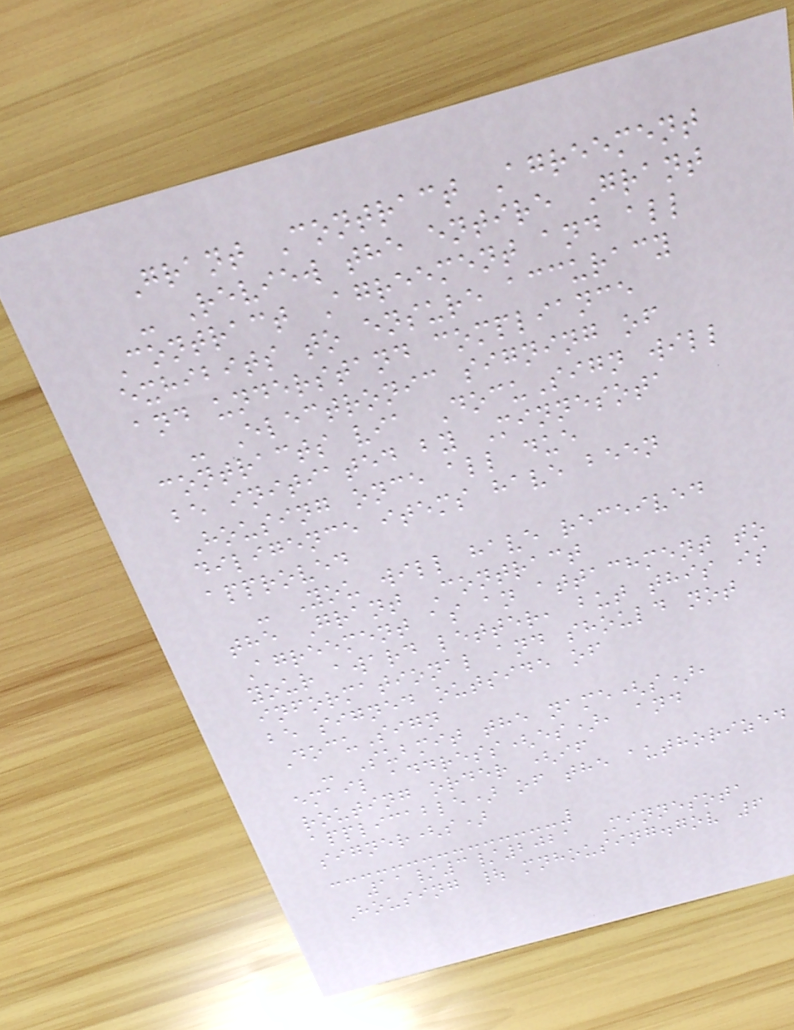Grant Contract Agreement
- Review the entire Grant
Contract Agreement and all
exhibits to ensure accuracy
and understand compliance
- Electronic signing of
contracts via DocuSign will
be initiated by Minnesota
Housing once all due
diligence items have been
approved
- You will have received
the Grant Contract
Agreement as an attachment to
your award letter, but this is
informational and should not
be signed outside of
DocuSign
- Submit the name(s),
email address(es), and
routing order (if
applicable) of the authorized
signer(s)
11/3/2021 Minnesota
Housing | mnhousing.gov 6
